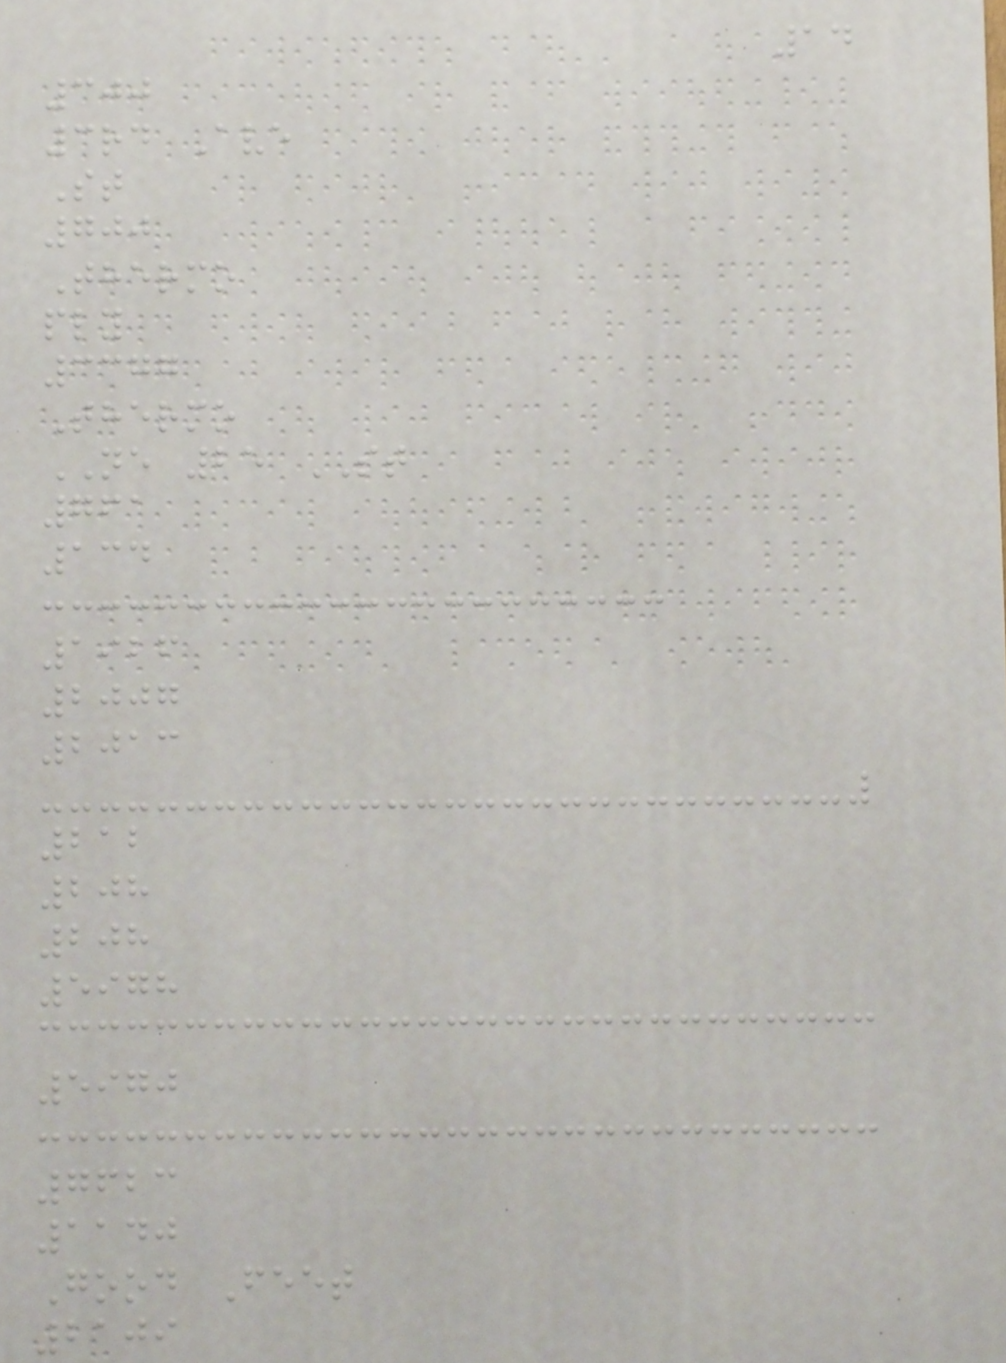14
300
3rd Ave
St
700
Thermo
ply
3377
Thermo
NE 25 ST
761
134
1926
2007
2013
212
208
208
5978
5970
7623
1140
Good Feet
2109
